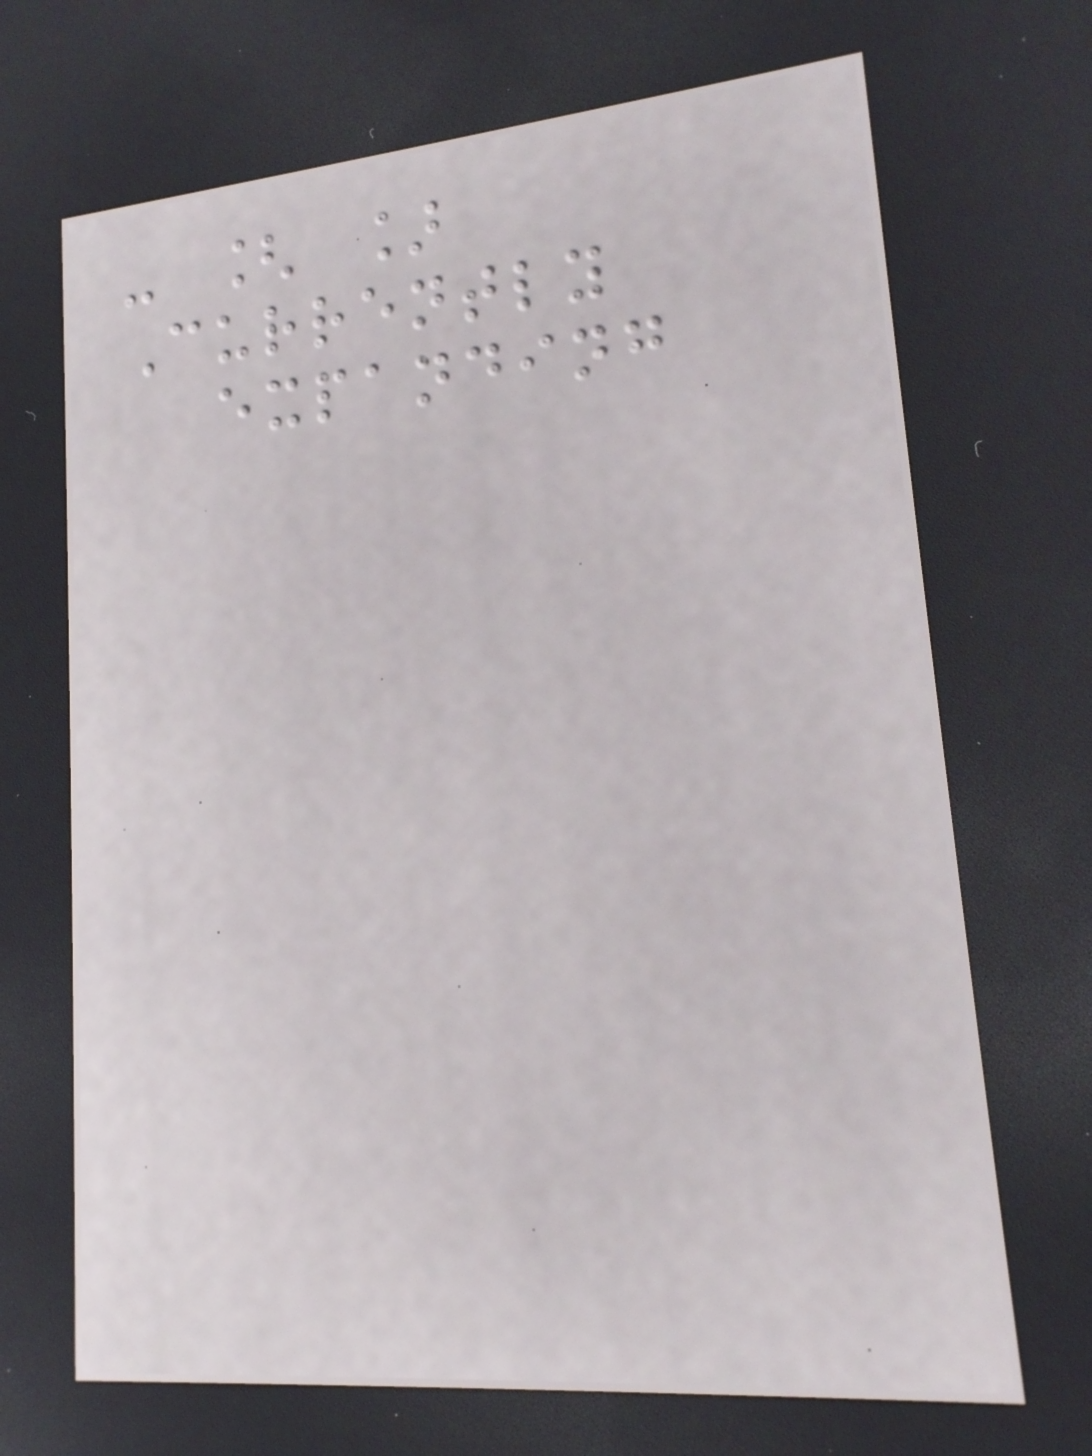- [ ]
Currently
expanding
